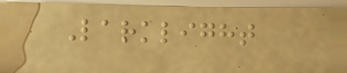Larklight
